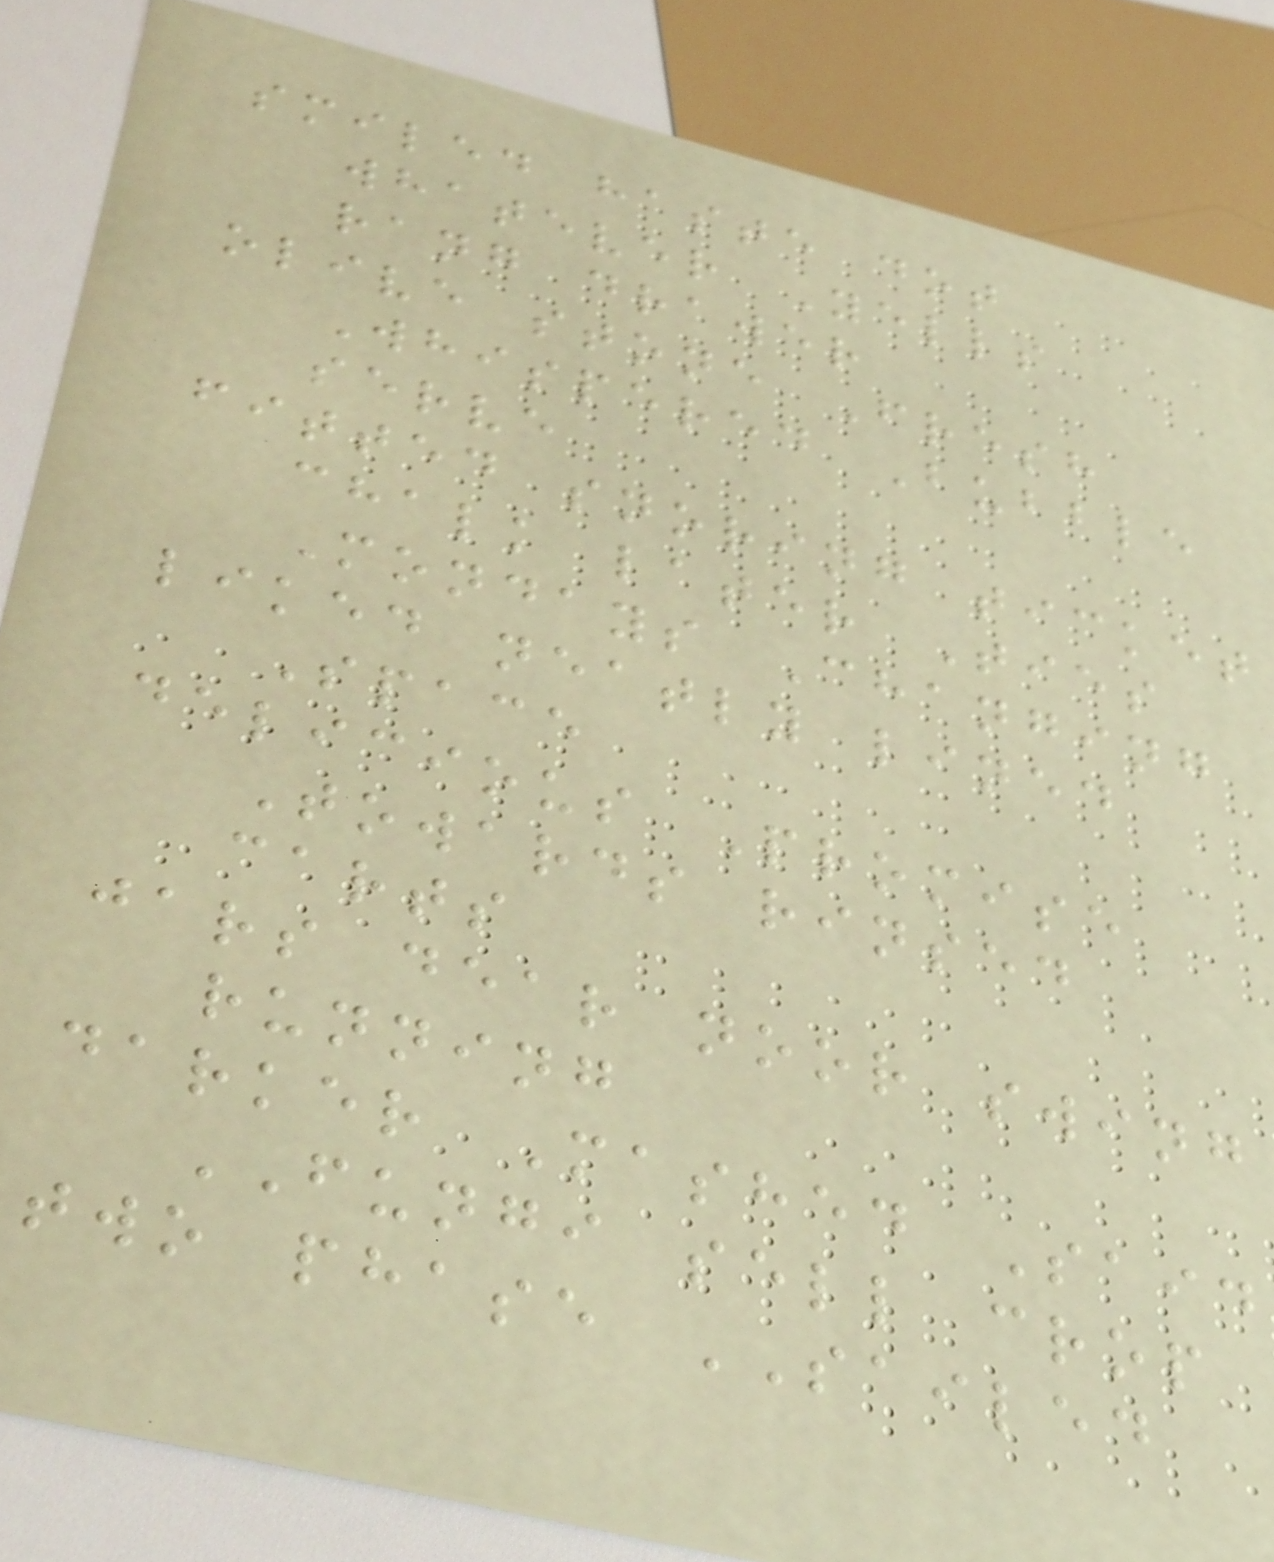smiled haste dot
whatever Yells
rang drawer
olive stone Fresh
Whispered Bubble
serve
fitted snoring ticket
chalk later Ties
Mondays Changing
liked neatly lined
Space
delicious Promise
Towards rinsed
carts
jars dear noor swing
running
darker Mashed Said
FUNGI sell crop
two phase SAILED
